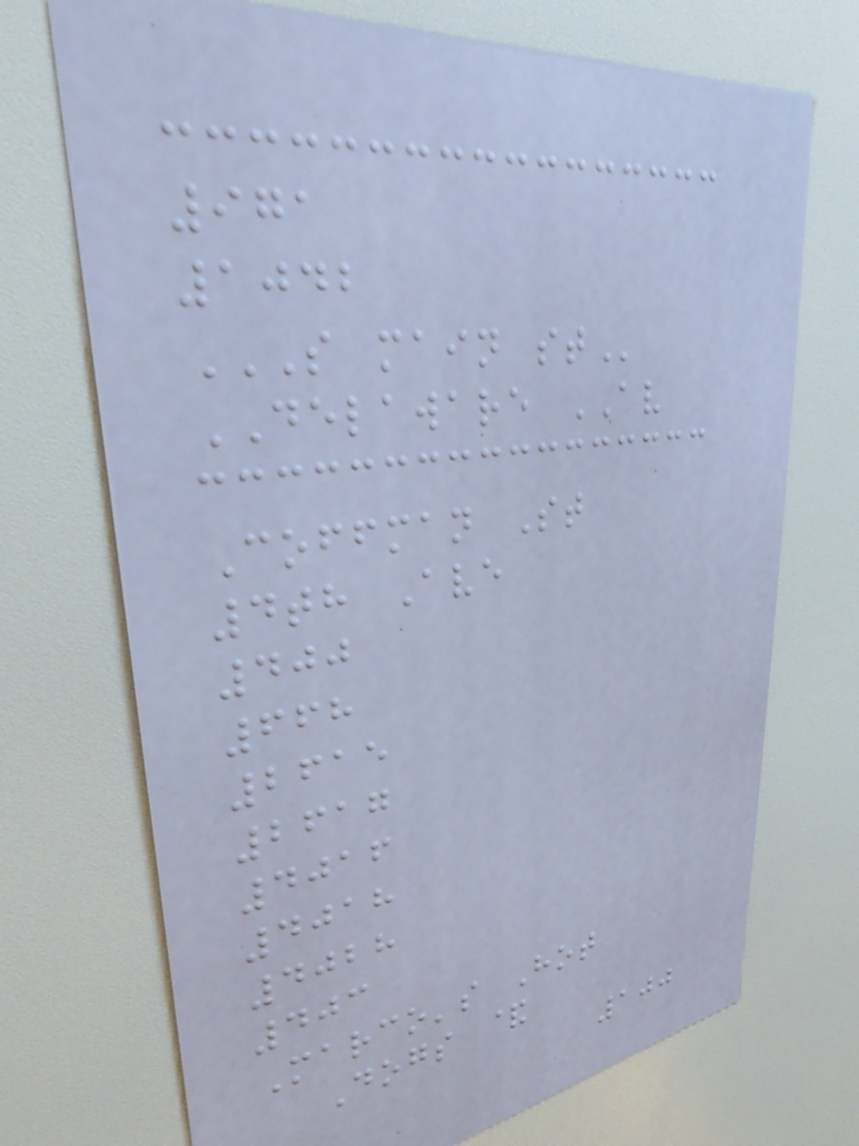971
1042
S MAIN ST
DELAWARE AV
Coffman St
4th Ave
400
668
2615
2617
4016
4018
4028
403
Marco's Hot
Dogs &
100
